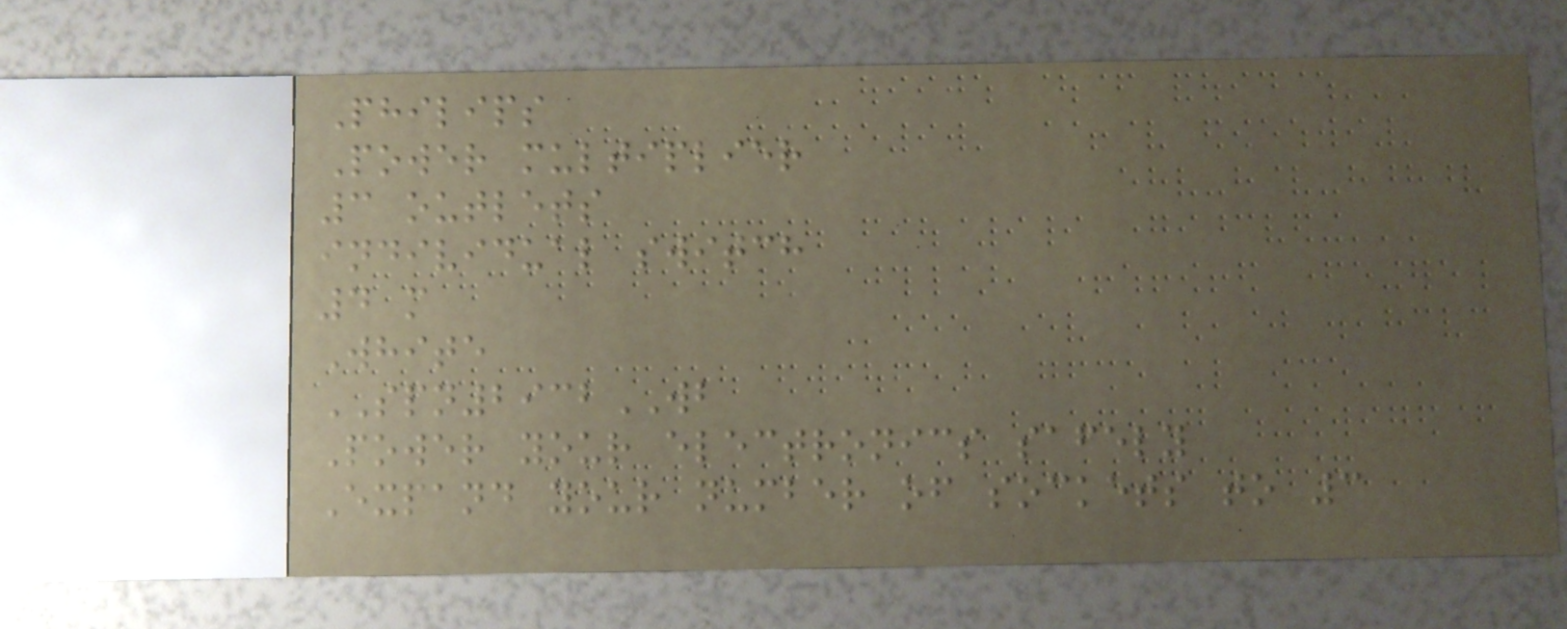Philips
Power multiplier
3 outlets
individual switch
4 m
White
SPN2932WB
Power your electronics safely
Expand your number of sockets to 3
